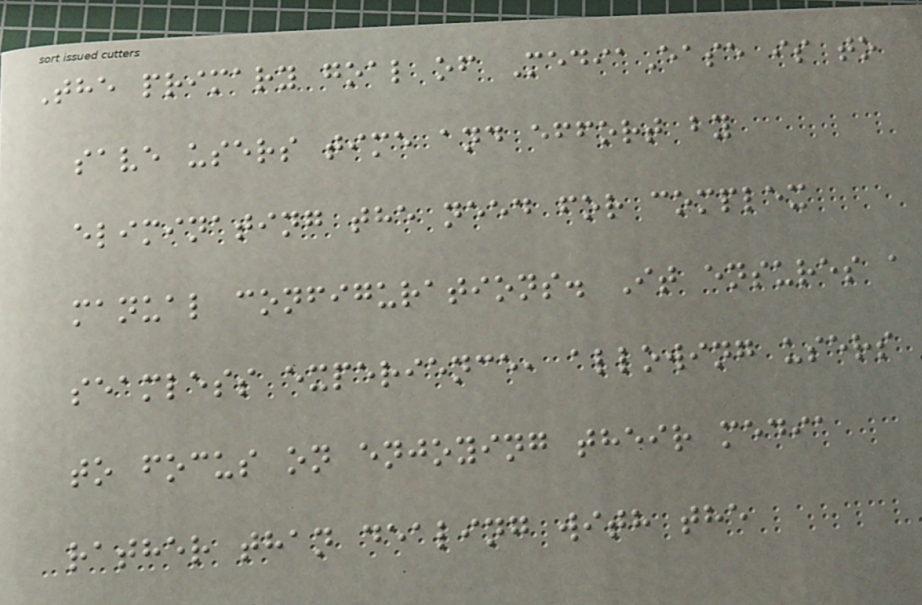The primary goal of MediaEase is to
save users time and effort by
eliminating the need for complex
manual configurations. It ensures a
seamless experience, allowing users
to focus on enjoying their media
rather than dealing with the
